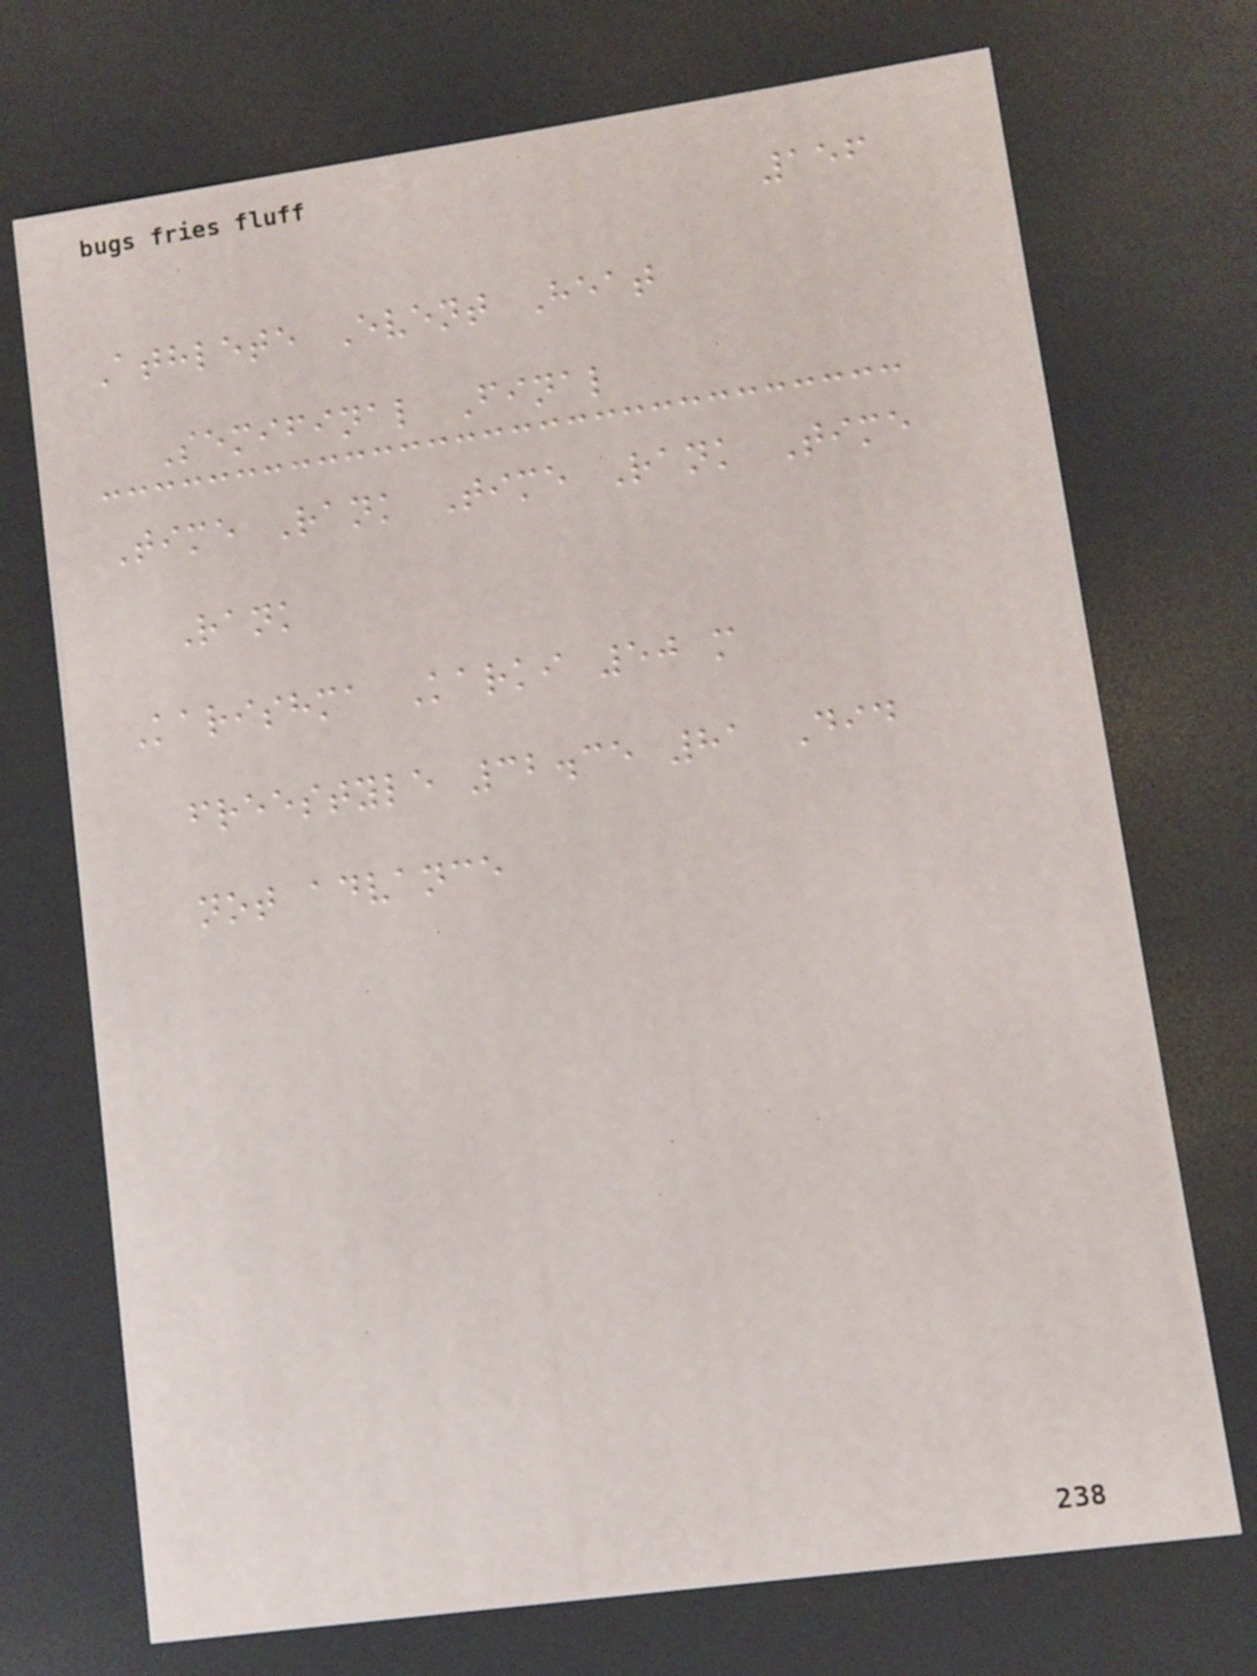156
Athlete Event Heat
Semifinal Final
Time Rank Time Rank Time
Rank
Karishma Karki 50 m
freestyle 32.35 81 Did
not advance
